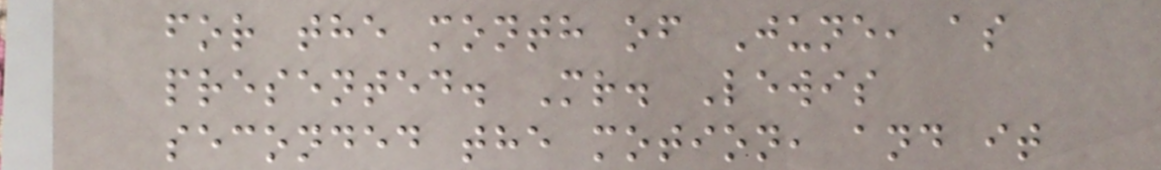for the month of June, as
presented. Mr. Lewis
seconded the motion, and it
